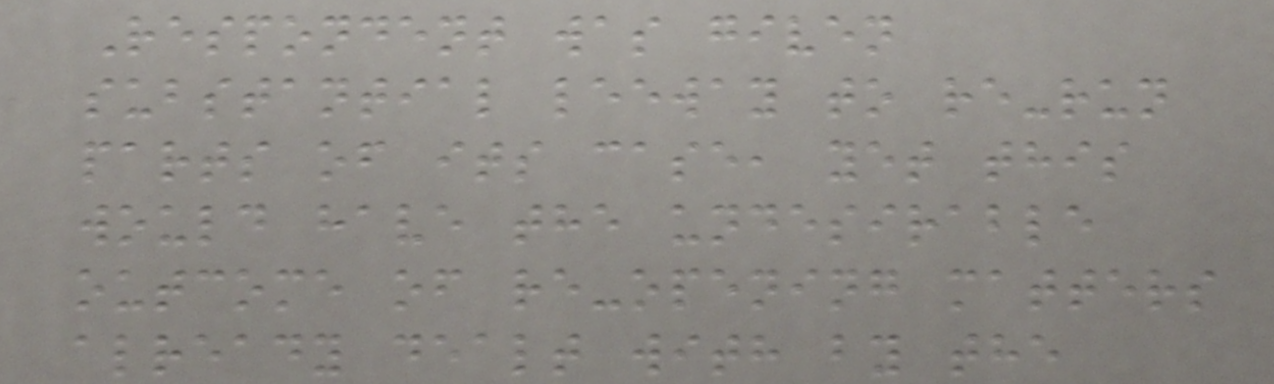Respondent was given
substantial leeway to re-run
parts of its case, yet this
would have the undesirable
outcome of re-opening matters
already dealt with by the
